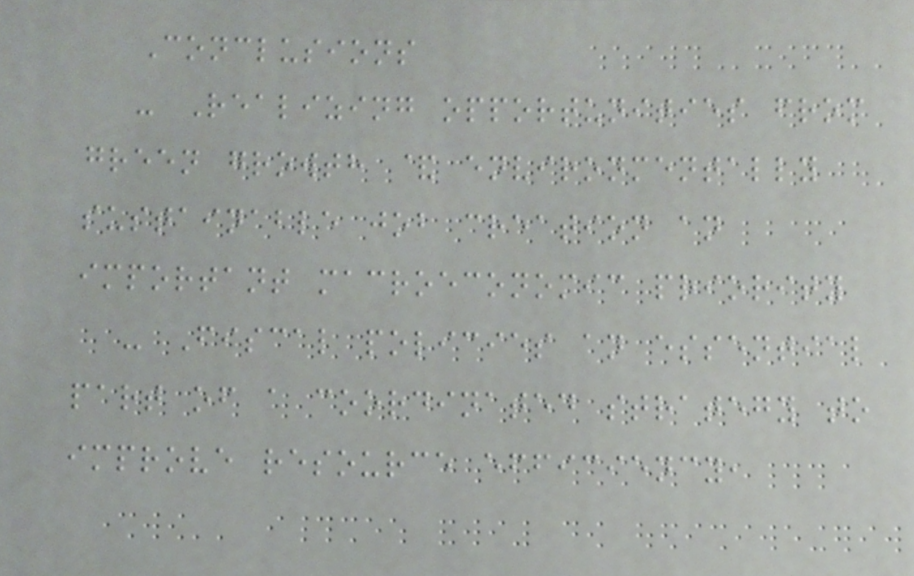Conclusions
- Realizing opportunities from
green growth & environmentally
sustainable job creation an
important macroeconomic priority
- Fiscal policies an essential
part of a coordinated strategy to
improve resource efficiency,
